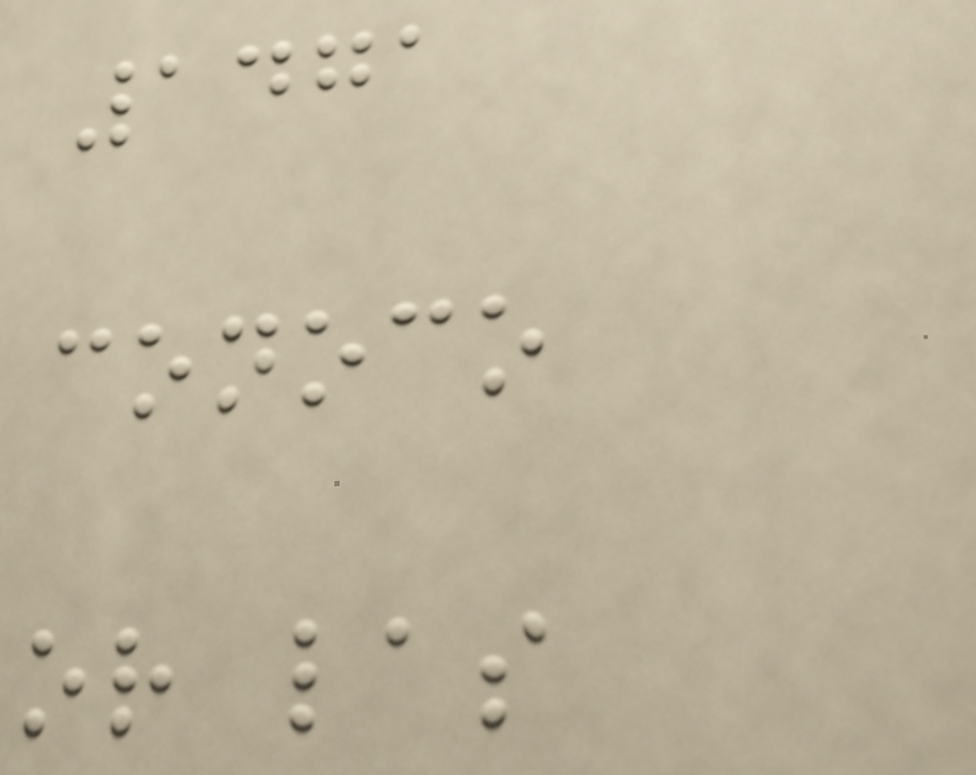1471
conoco
or las
